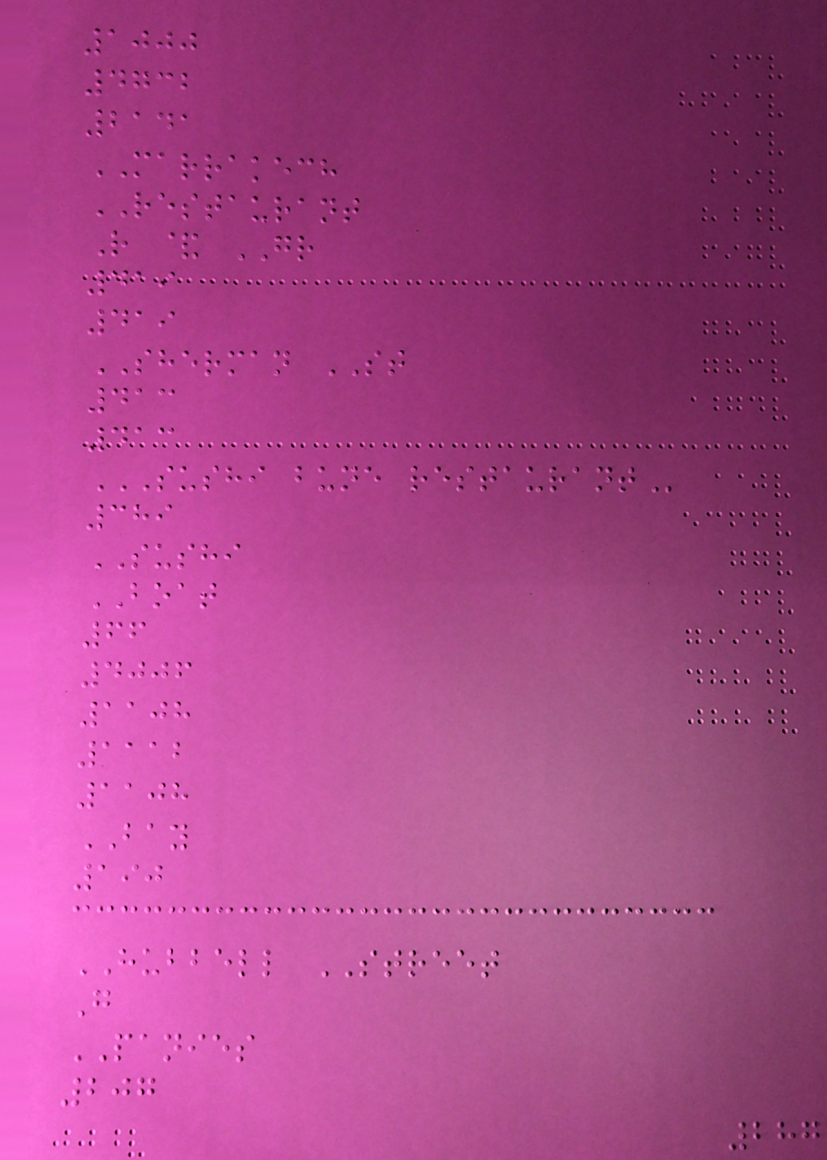1000
4732
2141
MARRAKECH
RESTAURANT
R & GR
419
419
SHERMAN ST
413
413
SUSHI BUNE RESTAURANT
389
SUSHI
BOAT
66
4006
1108
1112
1108
BAY
190
HUBBELL STREET
G
PANIES
207
287
